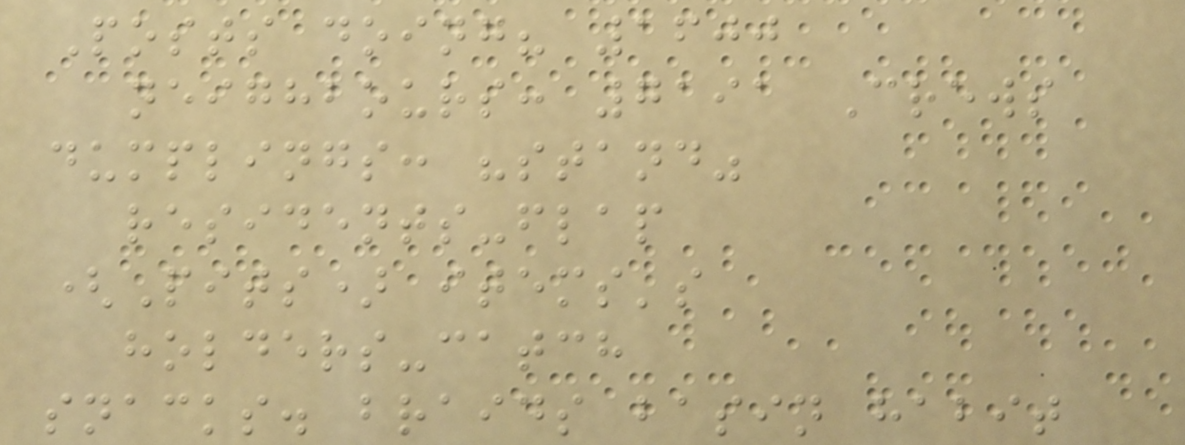Posts doing? 1600
neighbours: 7191 Crews
dumplings: "stand"
residents-flap
(Pits) items's
holders-catch
snacks. braids basin habit
